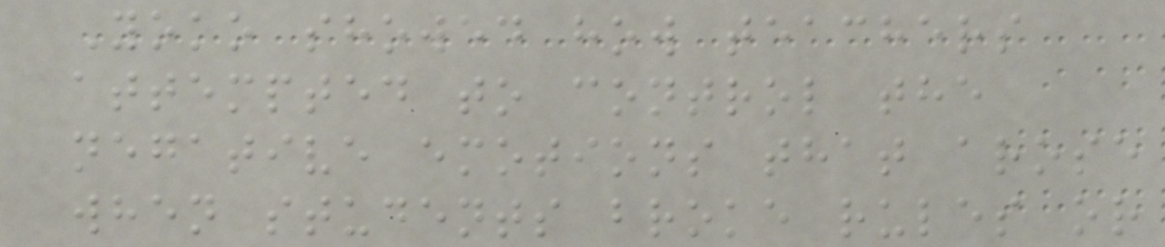Yoko showed how teachers
attempted to control the
negative emotions that arose
when students broke rules or
